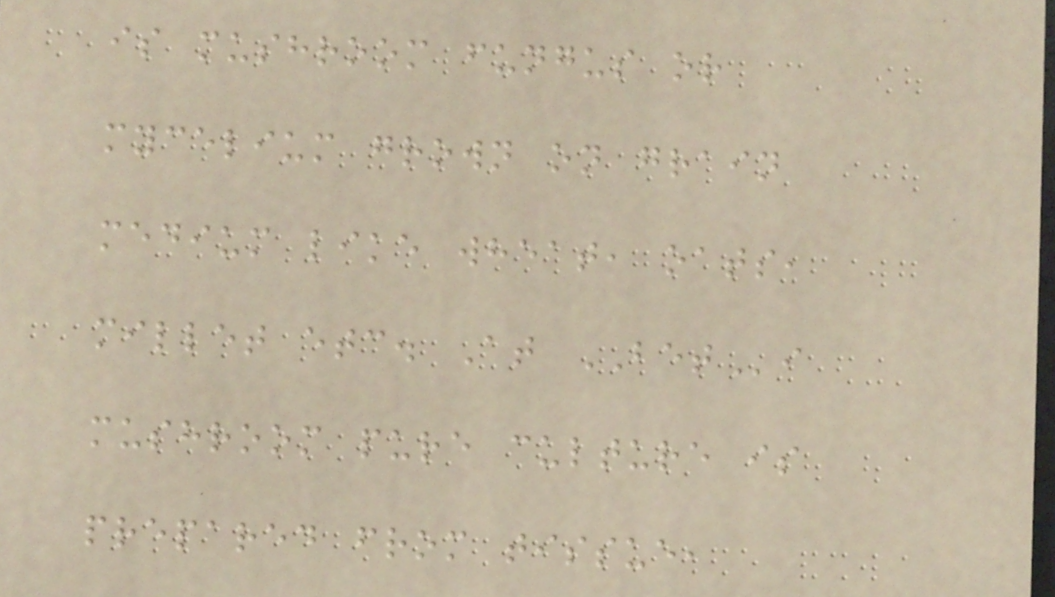is mushroom fungus or
mycelium grown on grain
medium like wheat, oats,
millet etc. At BETi
mushroom pure culture is
prepared from tissue,
